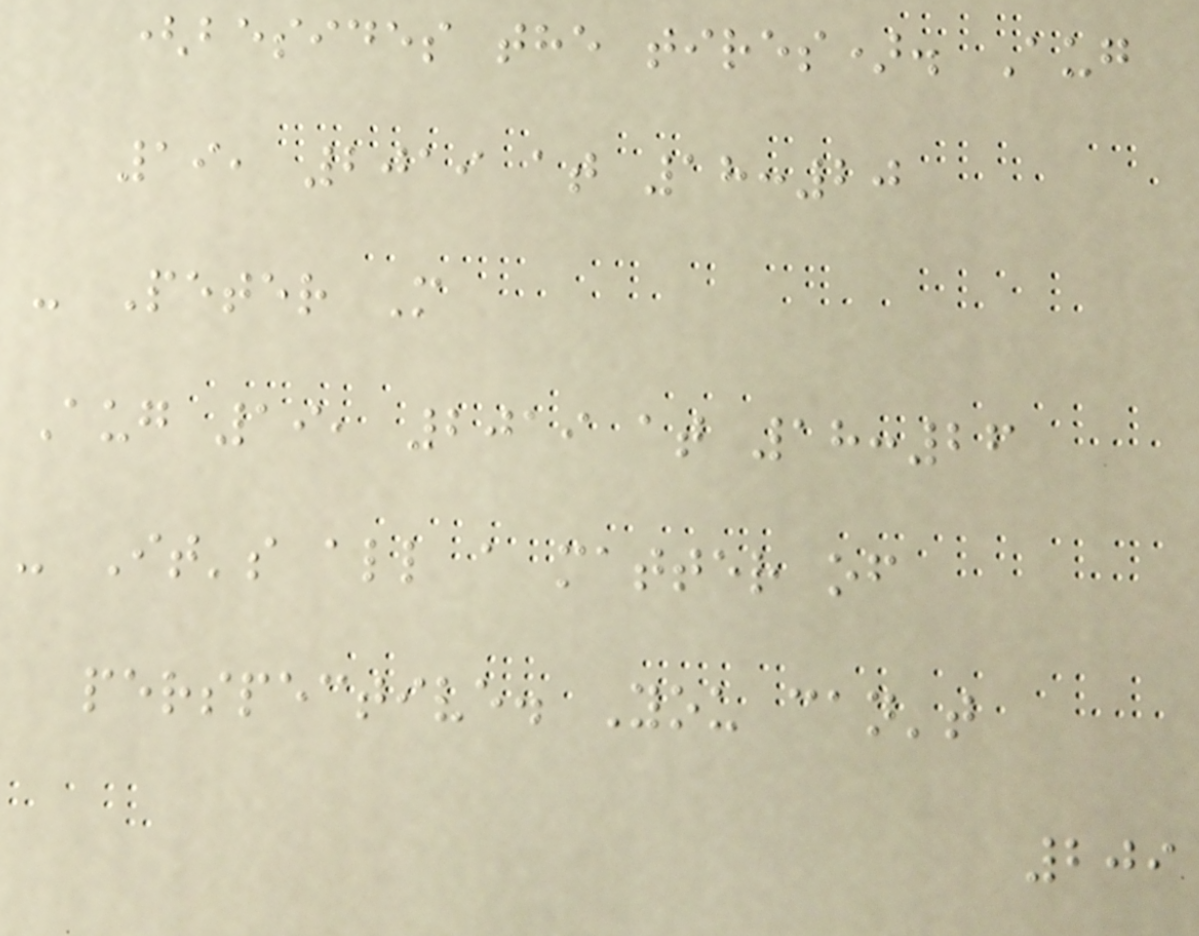(besides the tires). Aug
19, 2019 at 18:20
- Peter M
Aug 19, 2019 at 18:26
- It's all a matter of
perspective. You can't
209
